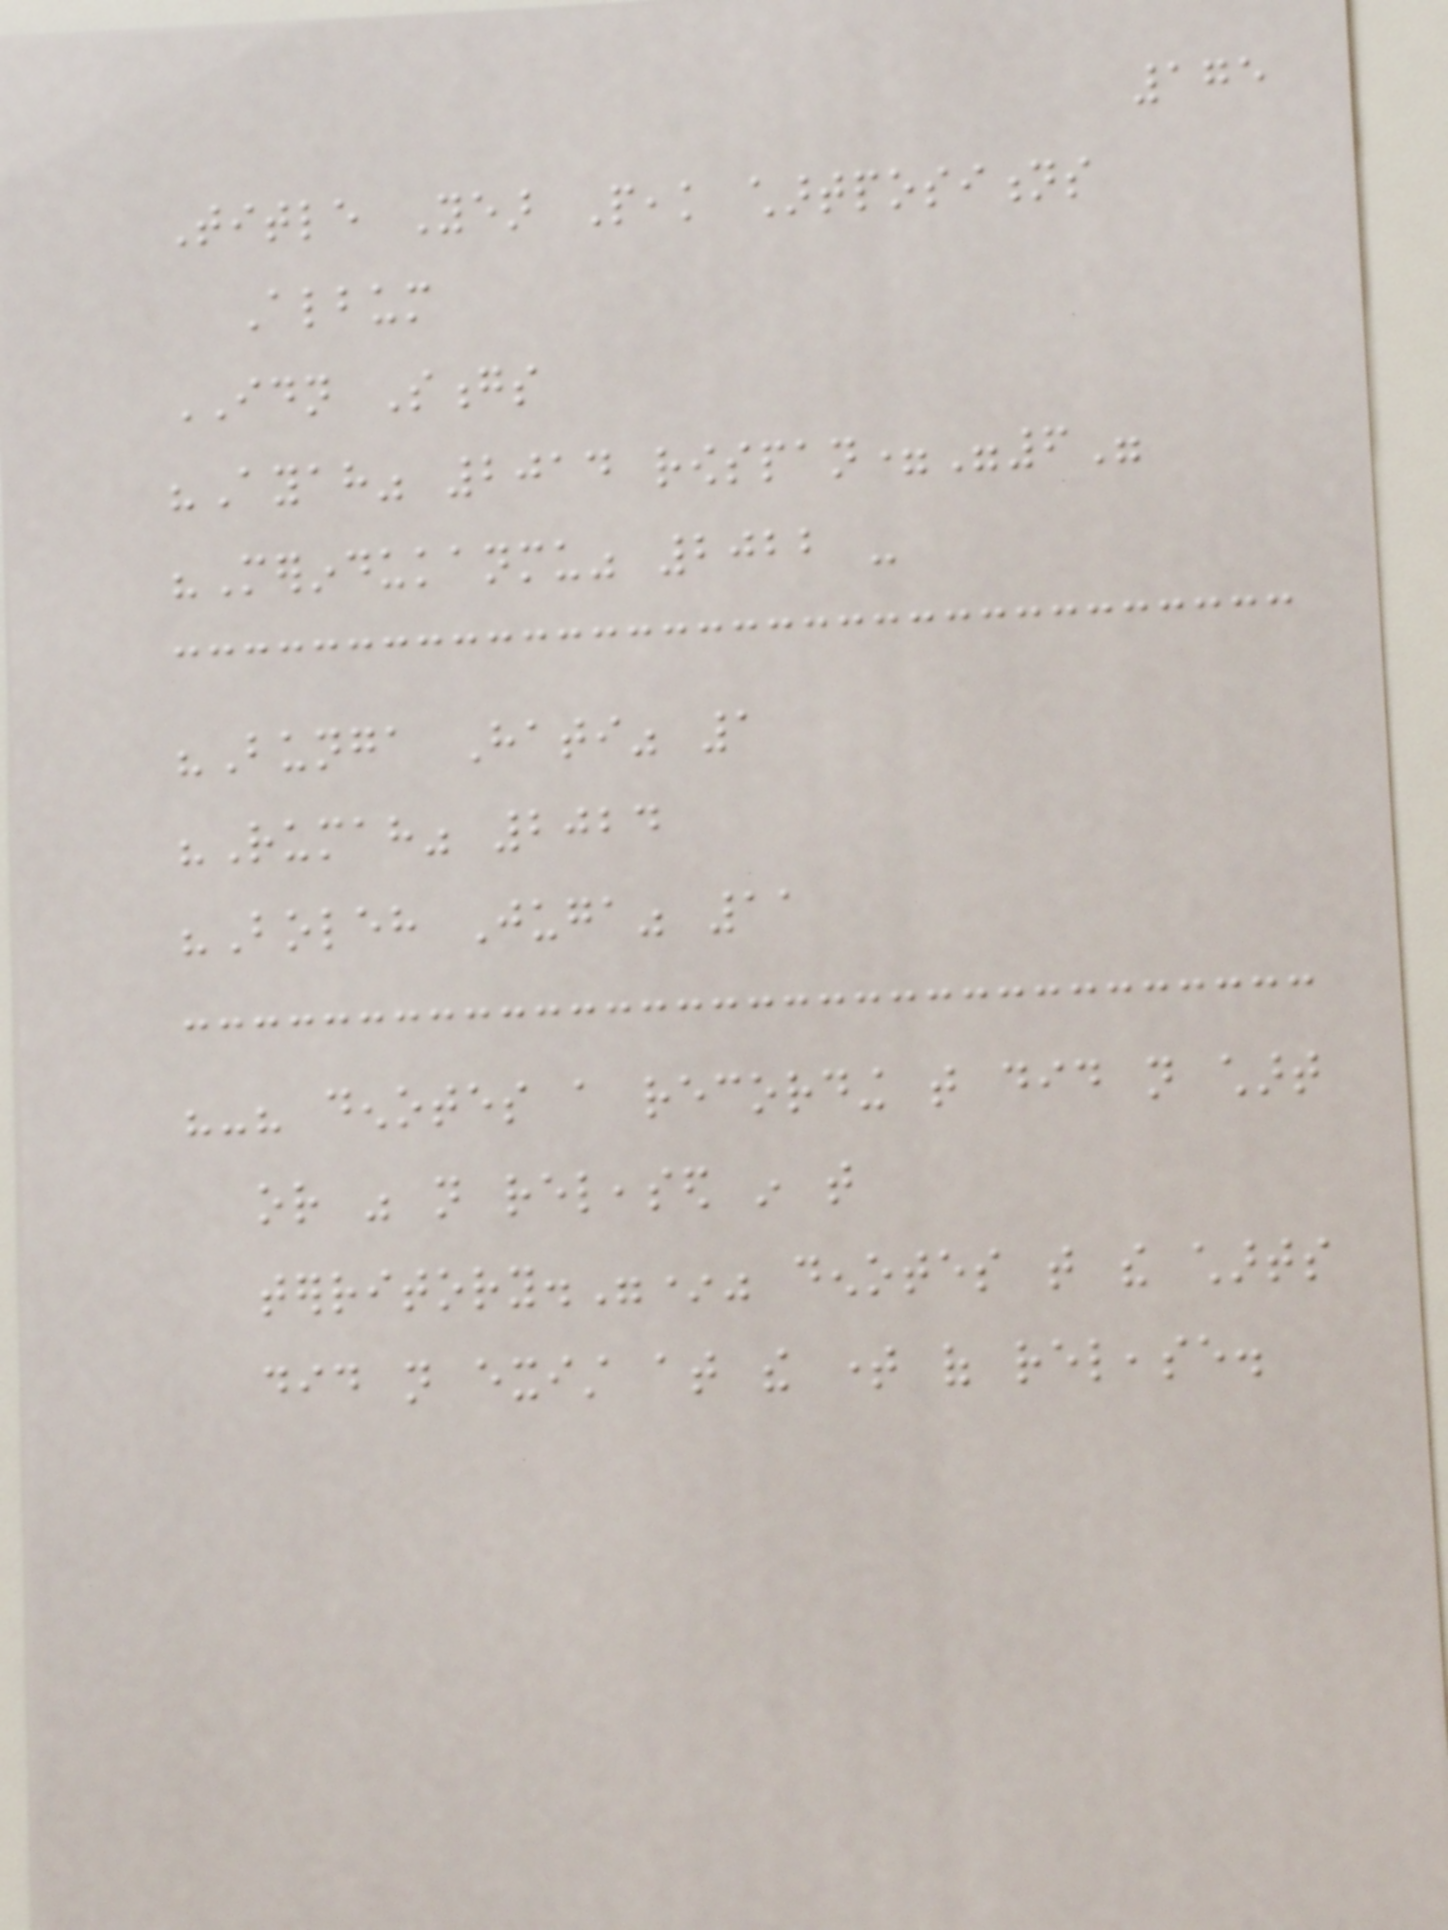175
Title Year Peak chartpositions
Album
IDN Songs
"Ayah" 2014 rowspan="6"
"Merindukanmu" 2022 -
"Bunga Hati" 1
"Rumah" 2024
"Boleh Juga" 11
"-" denotes a recording that did not chart
or was not released in that
territory."*" denotes that the charts
did not exist at the time of release.
